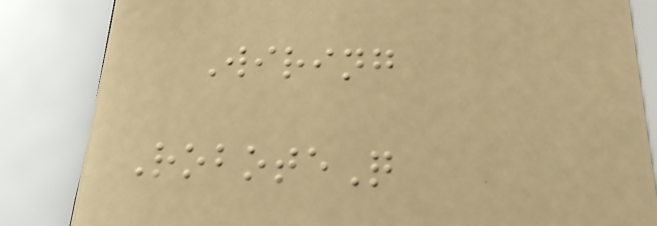Wiring
RoboteQ
